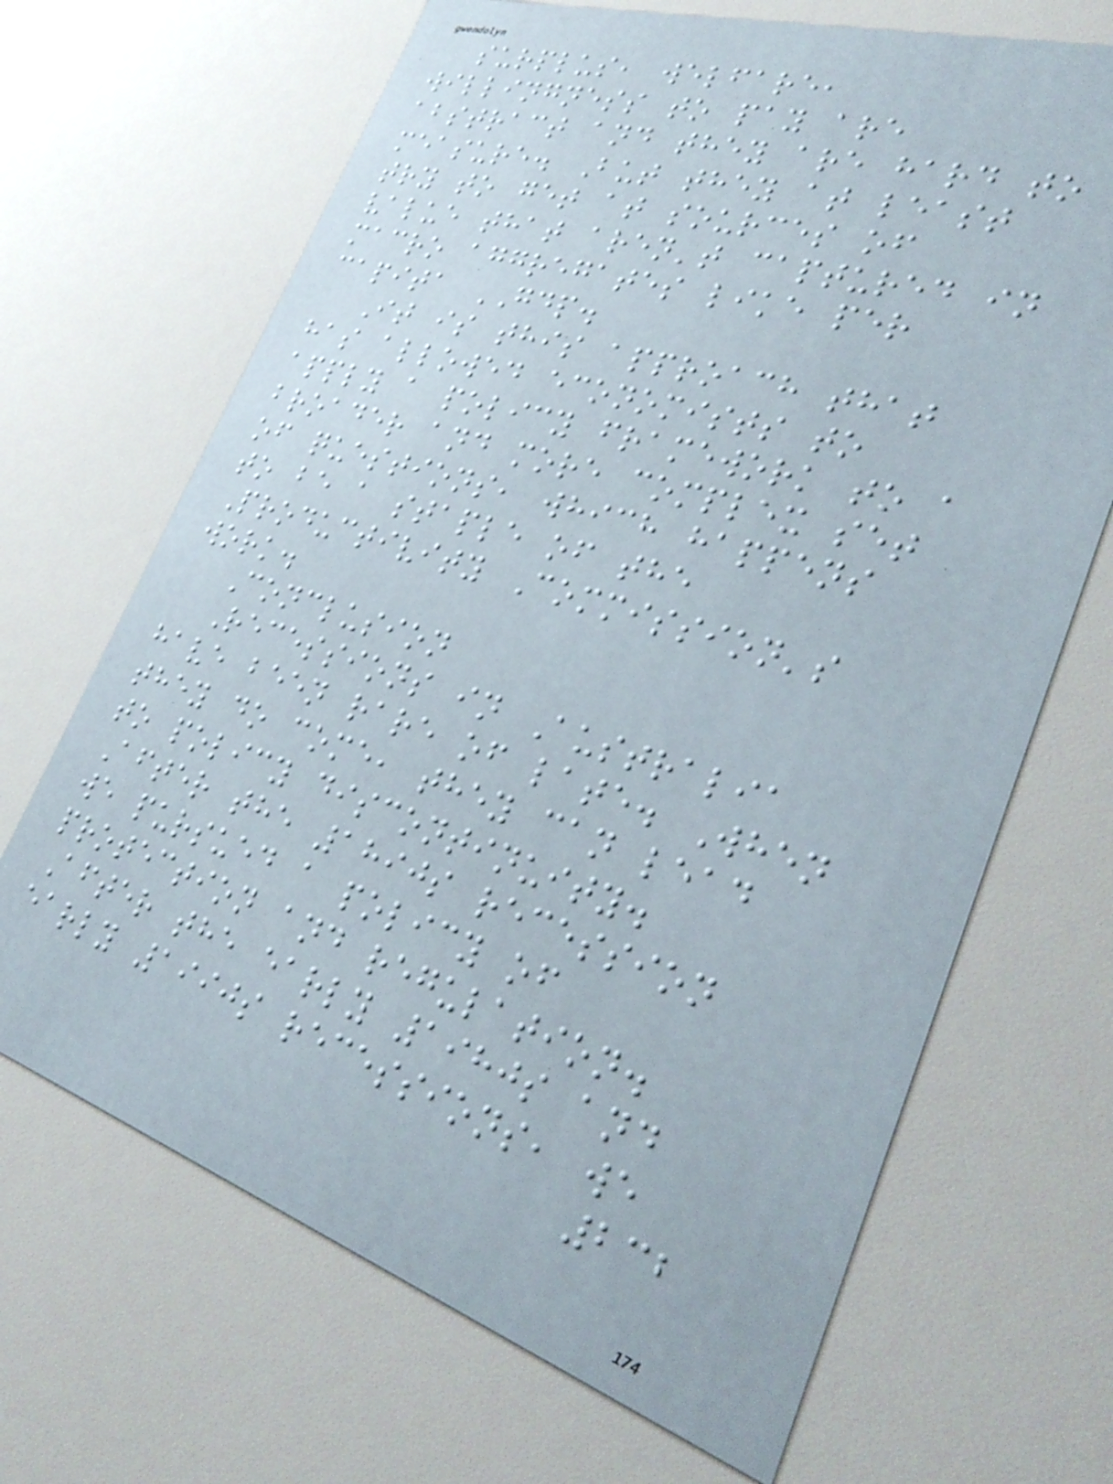surplus, welfare,
willingness to pay are
abstract and they are hard to
measure. But they at least
try to get at sources of
value that aren't captured in
macro aggregates like per
capita GDP.
It is this approach that
has allowed economists to
apply a policy framework to a
broader and more complex set
of questions, which happens
to be a staple of the
Productivity Commission's
work.
Conclusion
Recessions in Australia
have been rare of late. When
they do come, they can lead
to policy discontinuity.
After the 1890s recession
we pursued a policy of
protection and regulation.
After the early 1980s and
early 1990s recessions, we
232
